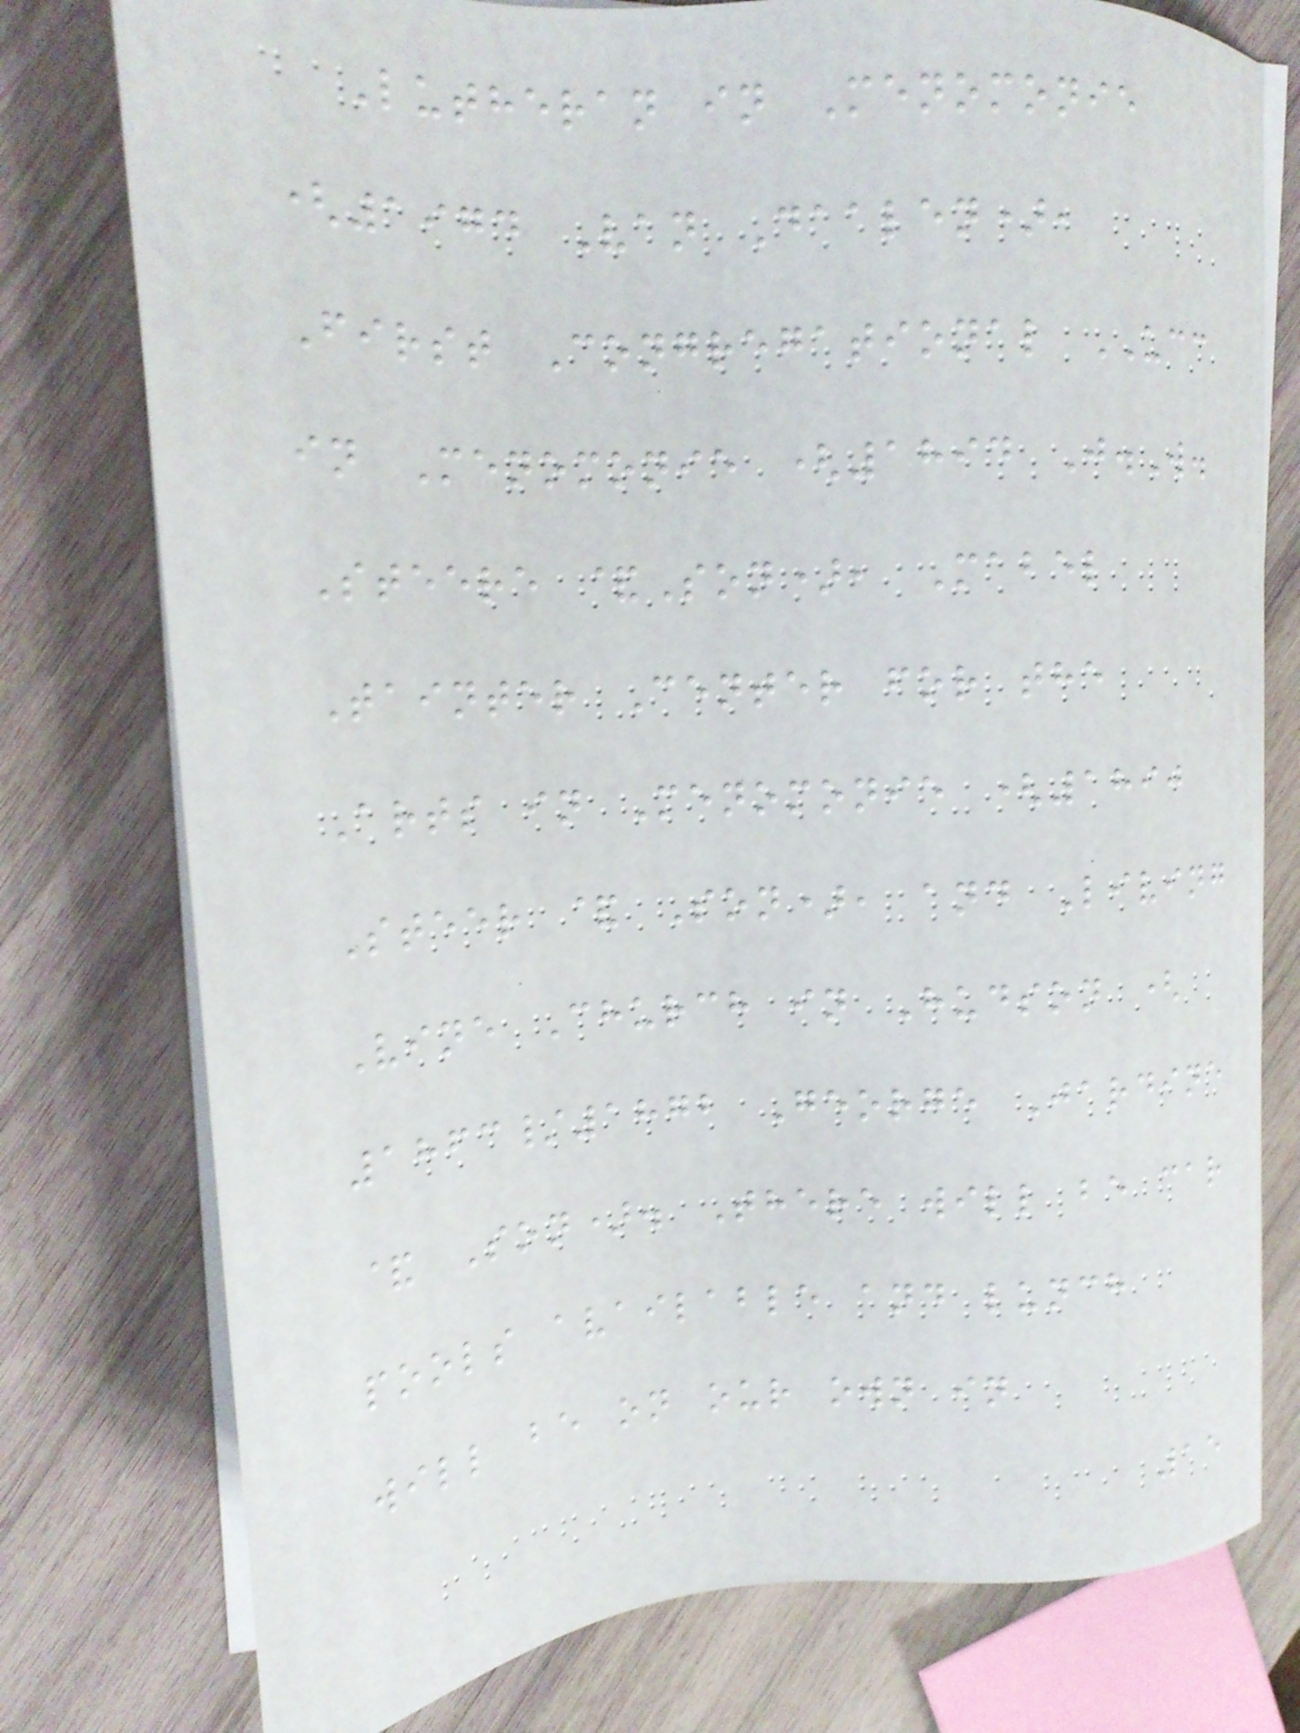Lutheran in Menomonie
(1974 Van Daalen),
First Congregational UCC
in Menomonie (1894 J.W.
Steere &Son), Mabel
Tainter Center for the
Arts in Menomonie (1890
Steer & Son), and Living
Vine Church in Hudson (
1863/1872 George Jardine
& Son). There will be car
pools available and lunch
will be on our own in
15
